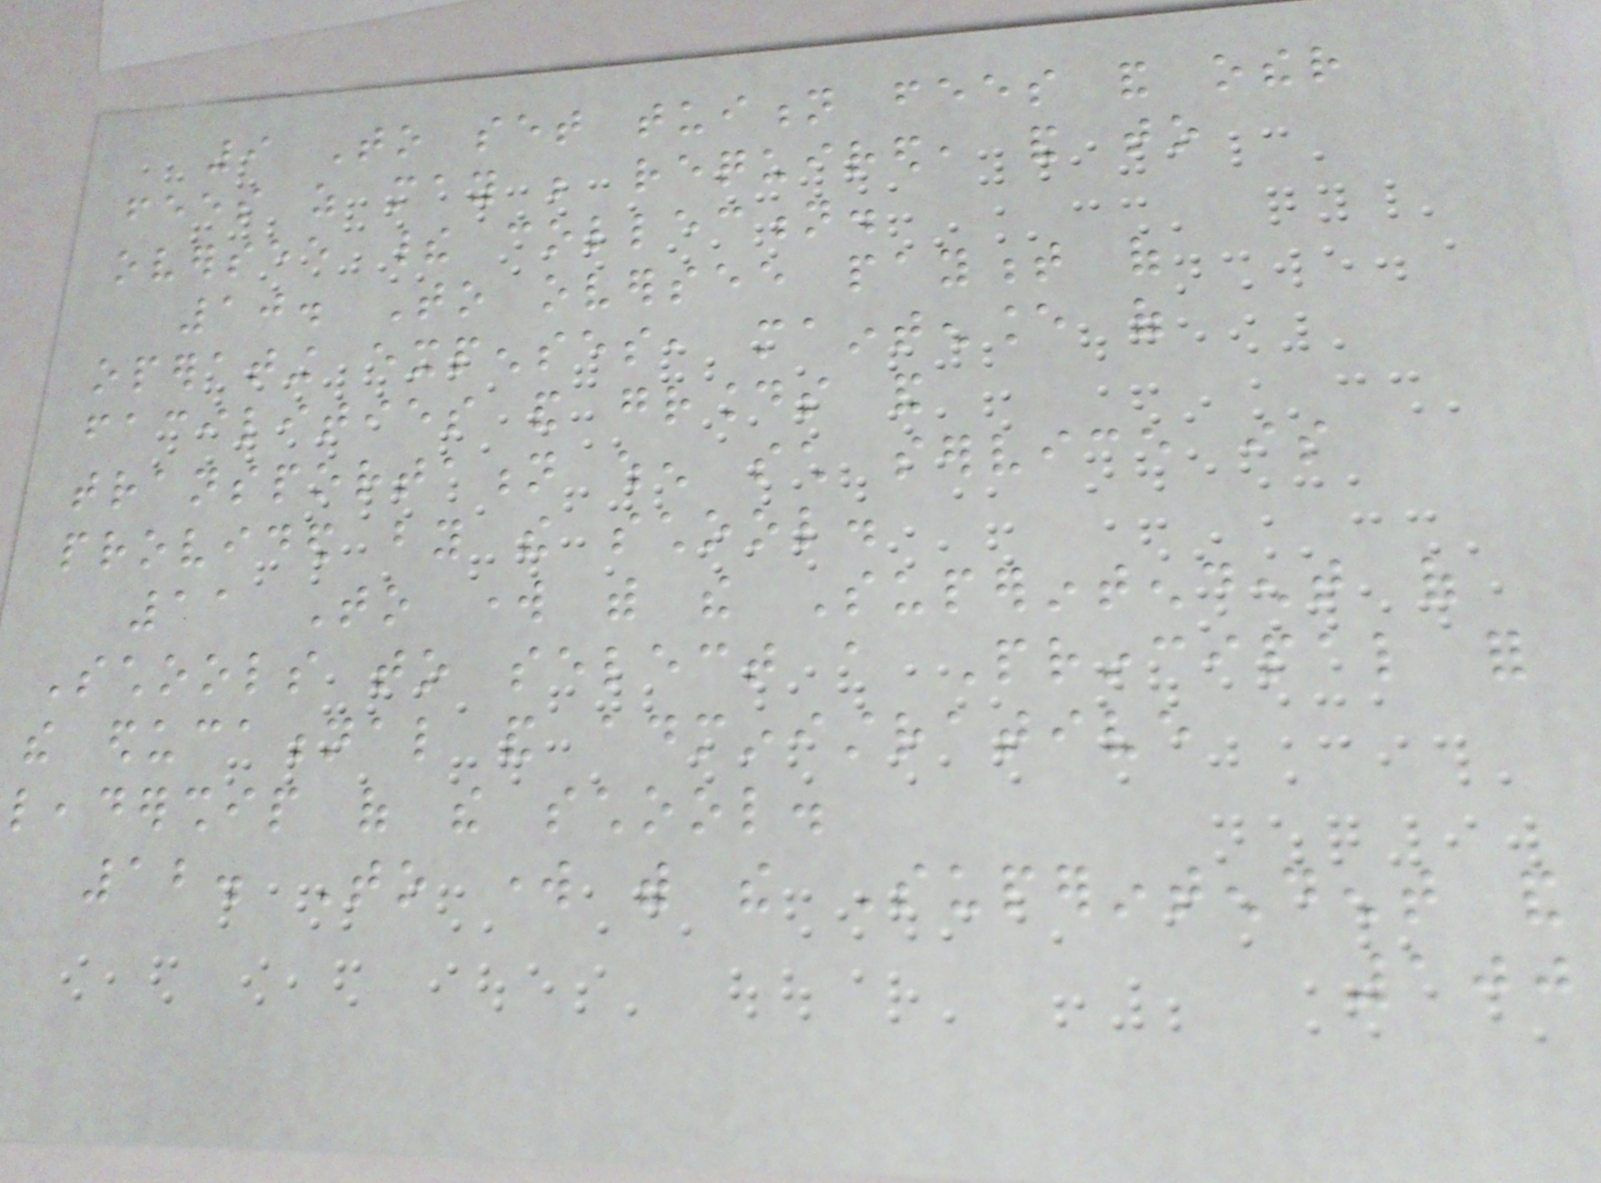9 To set tuition fees and other
fees as may be required, and to
oversee their collection.
10. To oversee payment of
operating expenses, maintenance of
facilities and grounds and
transportation when such service is
provided by the school.
11 To work with the Superintendent of
Schools to select a Principal for
the educational and administrative
leadership of the school.
12. To work with the Superintendent and
100
